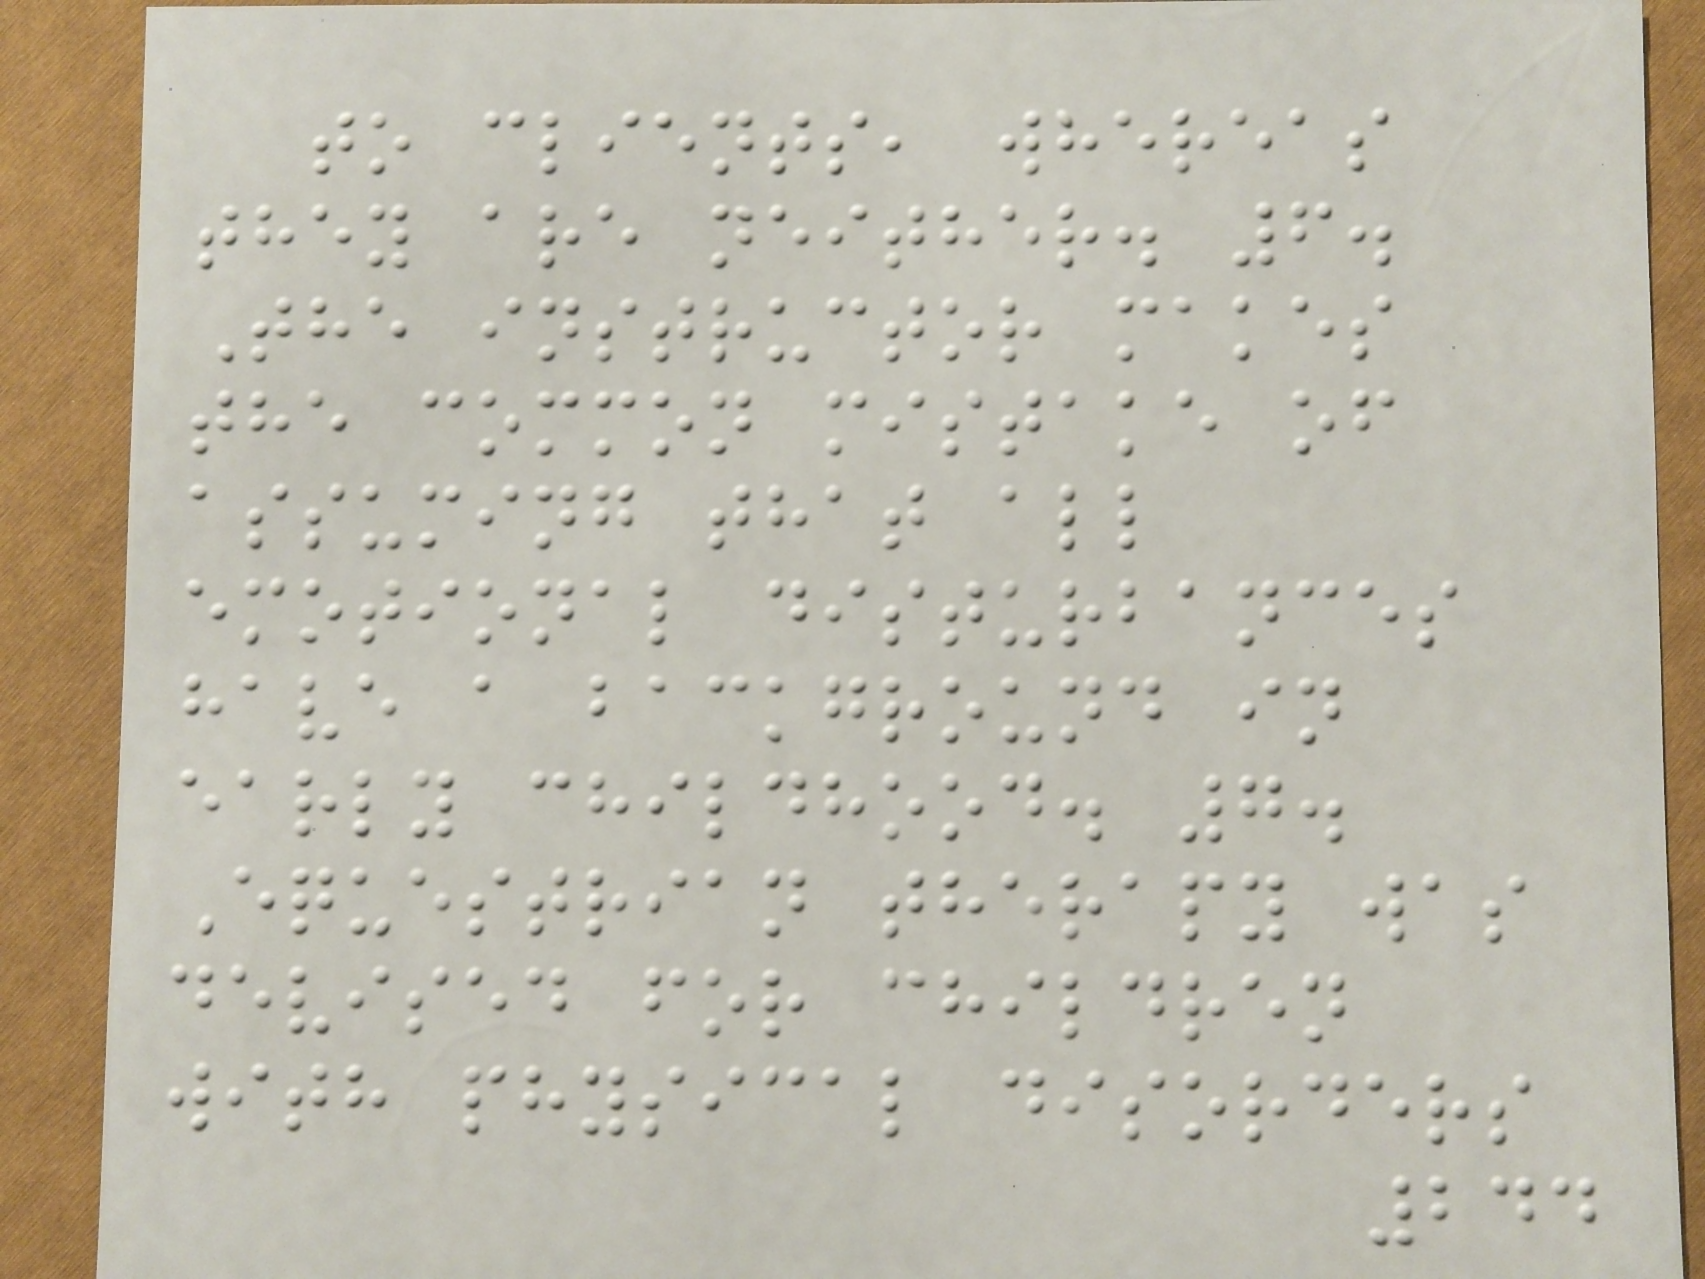to clients, whereas
they are neither. 6.
The instructor makes
the common mistake of
assuming that all
emotional disturbances
have a background in
early childhood. 7.
Equestrian therapy was
devised for children
with physical disorders
244
